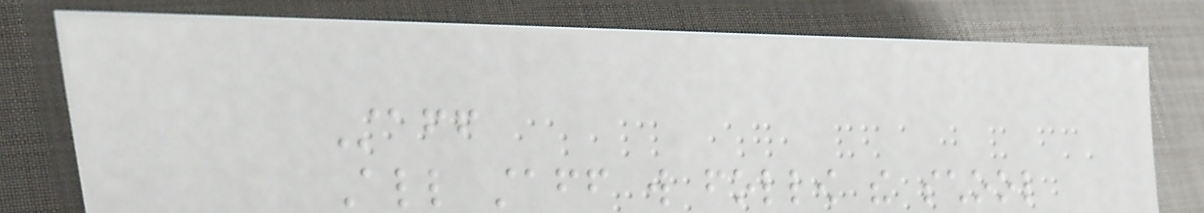Staff
All staff will follow the school
